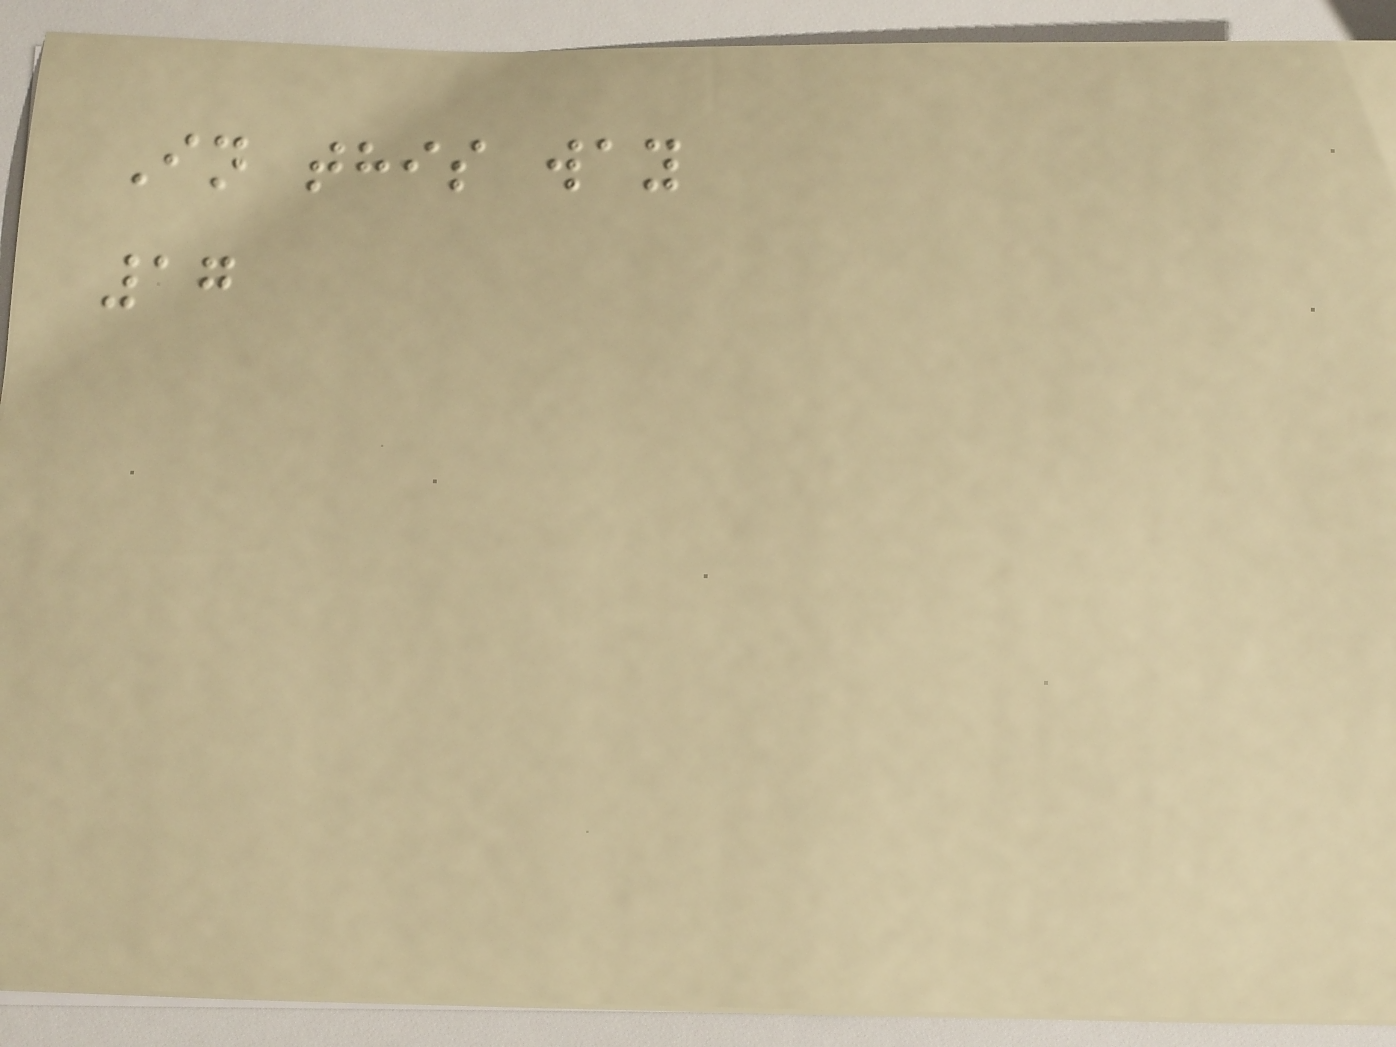In this way
17
